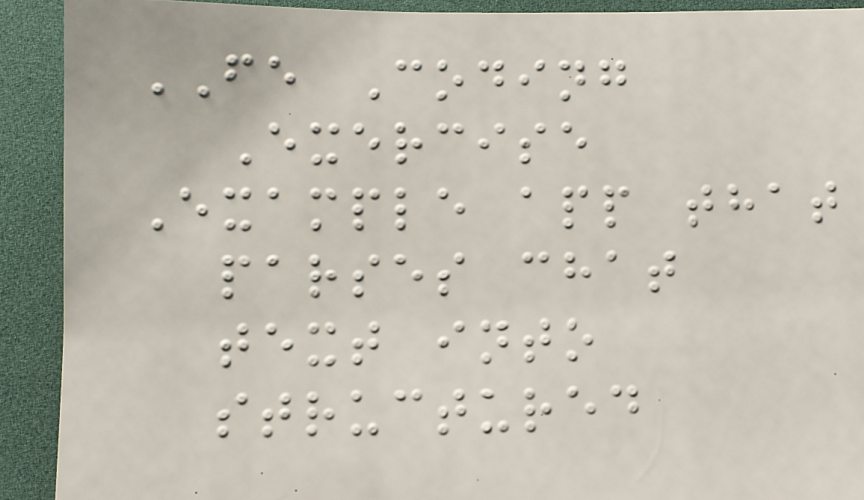FE Coding
Exercise
Example app that
parses chat
text into
structured
